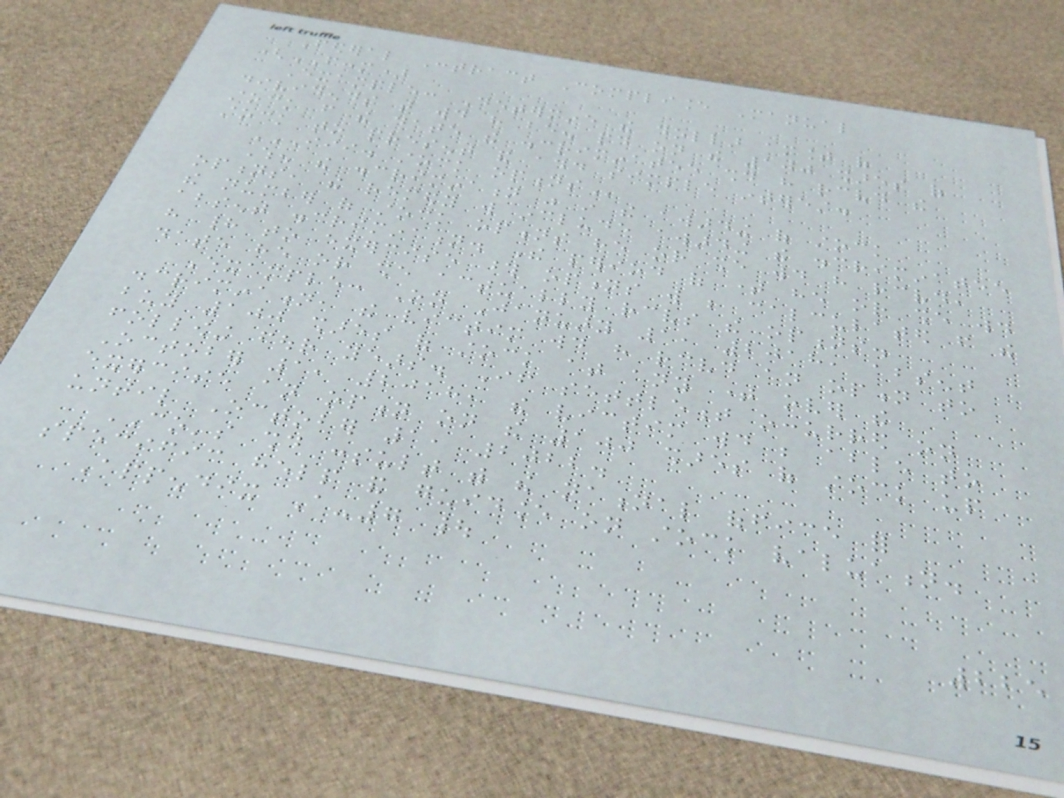Federal Contract Compliance Manual
(FCCM)
Example: Determine the dollar amount of
dividends that would have been paid on the 100 shares of
stock from the date the discriminatee should have received the
stock to present and add simple interest.
III. STOCK OPTIONS
When the discrimination was in the awarding of stock
options, the remedy will include awarding the discriminatee
the number of stock options he or she would have received,
absent discrimination. The period of time he or she would
have had to exercise those options will be calculated from the
date he or she actually receives the options.
Example: On January 1, 2018, absent
discrimination, the victim would have received an option to
buy 100 shares of stock at any time over the
following four years. If settlement occurred on
October 1, 2018, the victim would be able to
exercise an option on the 100 shares of stock up
until October 1, 2022.
CO's should consult with the national office for
specific help and guidance on stock valuation.
Appendix A-7 |
225
